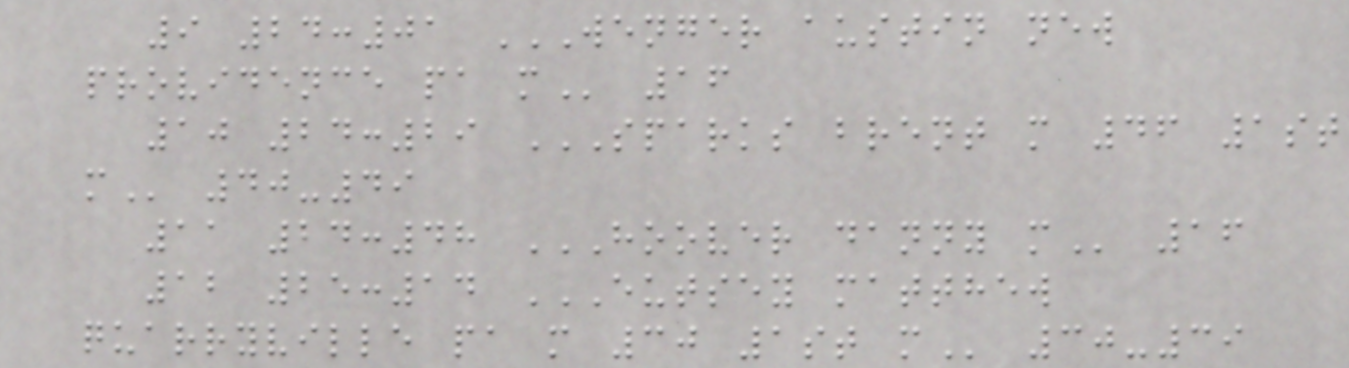9 24:01 WENGER AUSTIN NEW
PROVIDENCE PA M 16
10 24:29 SPARKS BRENT M 46 1ST
M 40-49
11 24:48 HOOVER DANNY M 16
12 25:14 EUTSEY MATTHEW
QUARRYVILLE PA M 30 1ST M 30-39
